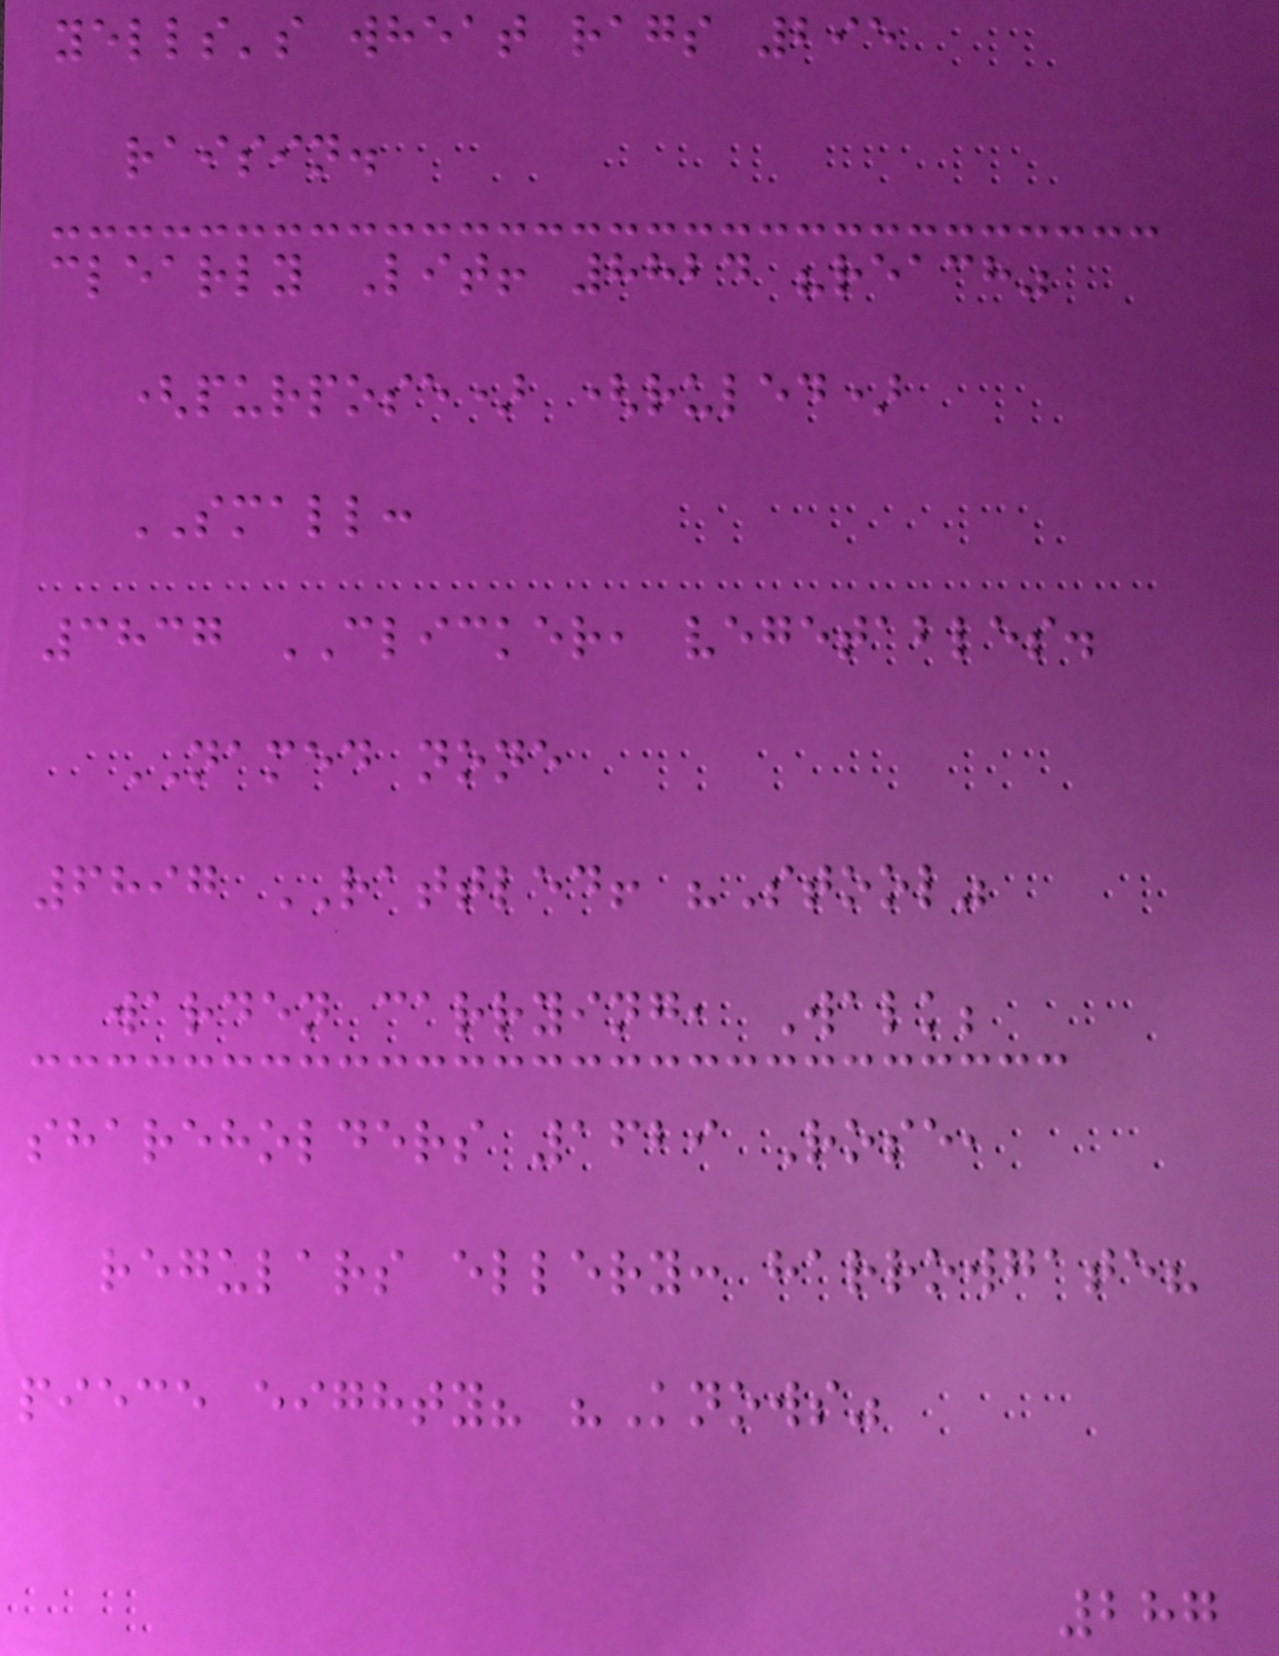yells's wheat rags 295
raisin.
clearly Lit! 8824 "reach"
(purpose) (ruled)
SMALL:
3837 CLICKER, vegetables.
NAMED none
6897 RATTLED! "Stool"
warden carrying, Walk;
shareholders 1629 Rose,
regulars ellery: harrowgate?
piece eighty? "Knows"
287
